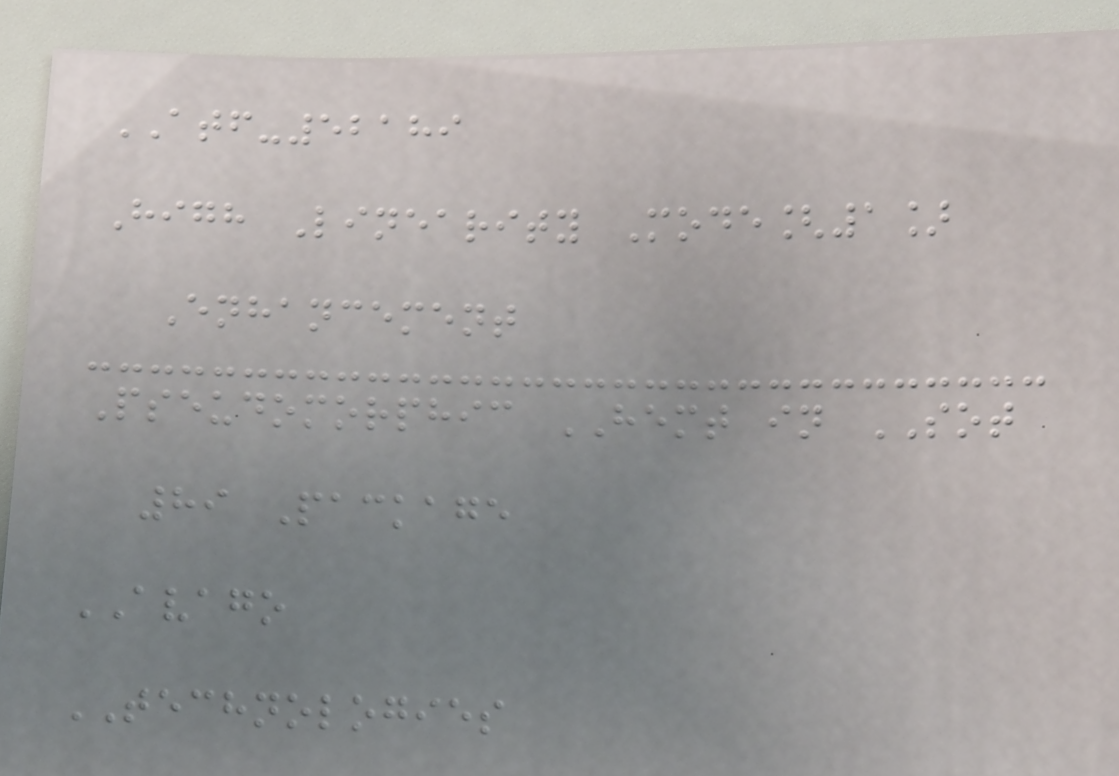ATF-52189
High Linearity Mode[1]
Enhancement
Pseudomorphic HEMT in SOT
89 Package
AVAGO
TECHNOLOGIES
